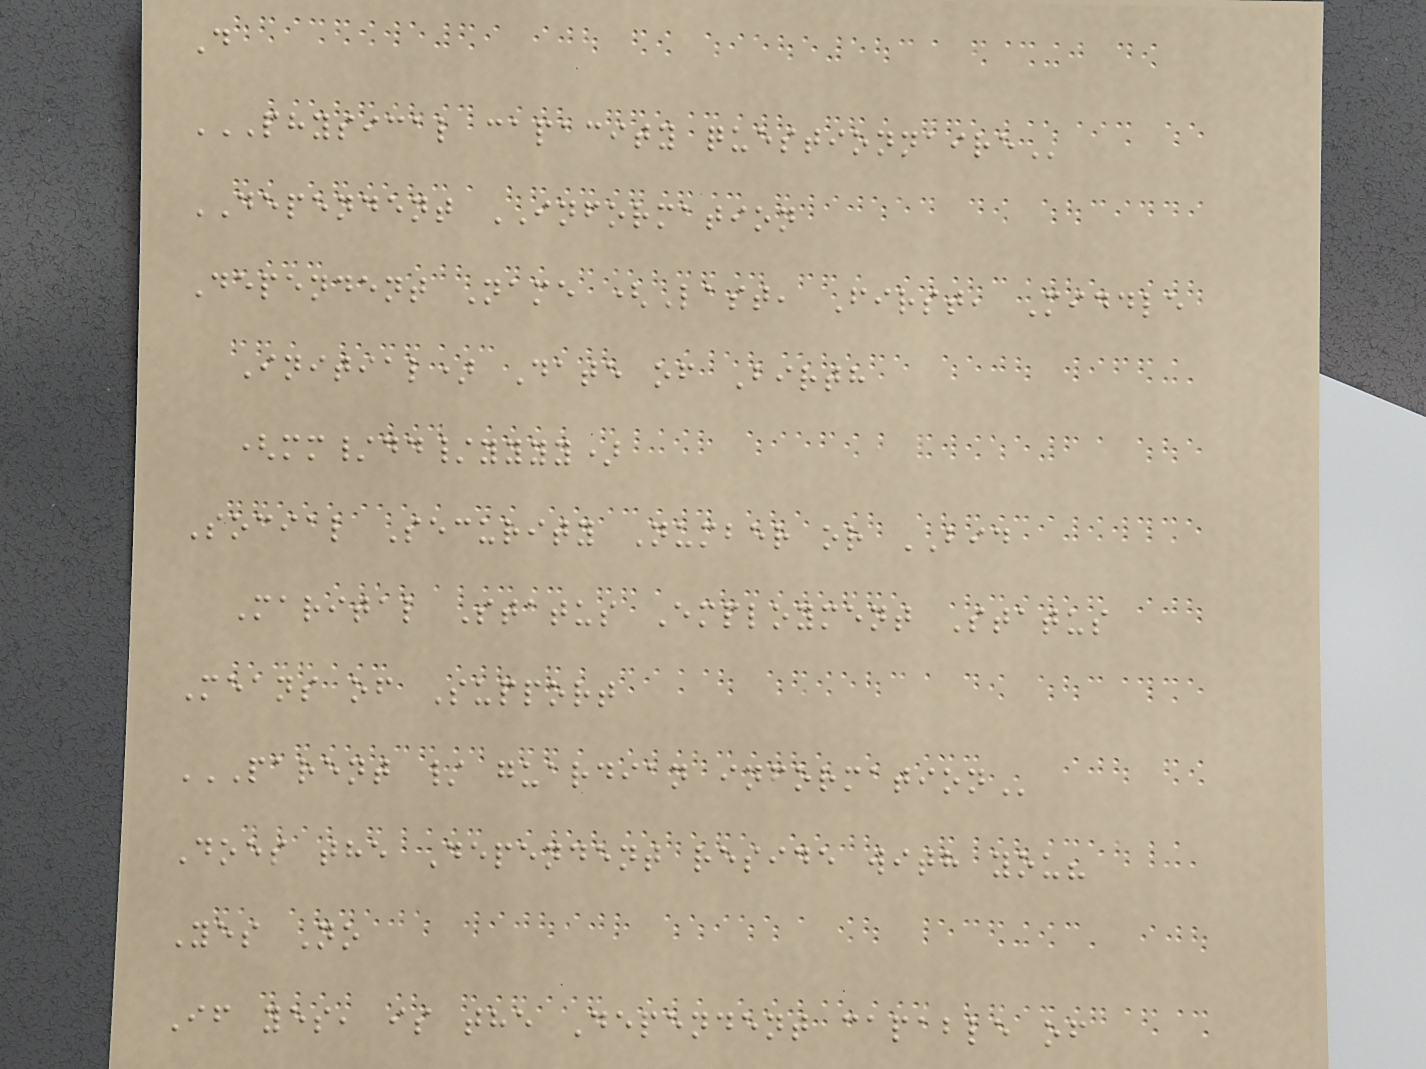D
PHYSICAL CAPACITY QUESTIONNAIRE
DEPENDENT INFORMATION
Dependent Name (Last, First, Middle
Initial) Date of Birth
(mm/dd/yyyy)
Social Security Number or BID
Marital Status Employment Status
Means of Support
PARENT / GUARDIAN INFORMATION
Does the Dependent reside with you?
Yes No
If yes, is the Dependent capable of
